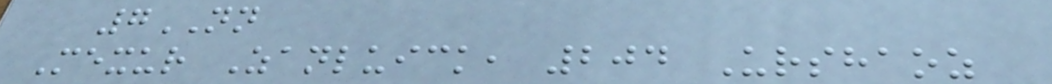7NN
Mexur Zanluick, 204 Urshaoz
